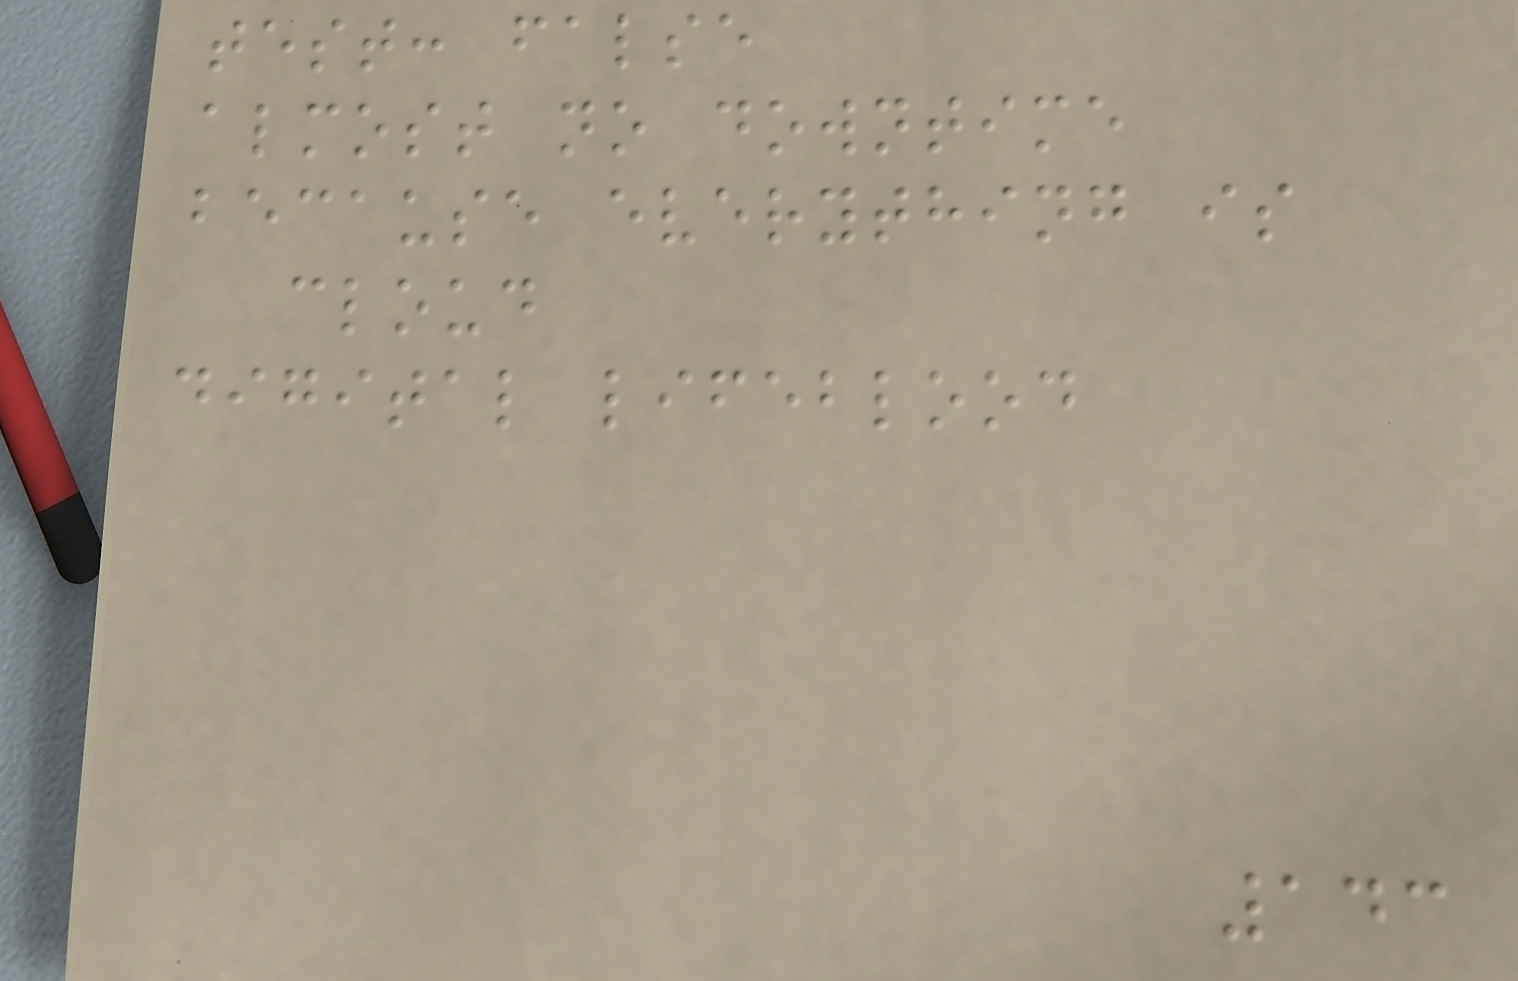test: false
almost no downtime
because everything is
cloud
digital lifeblood
143
